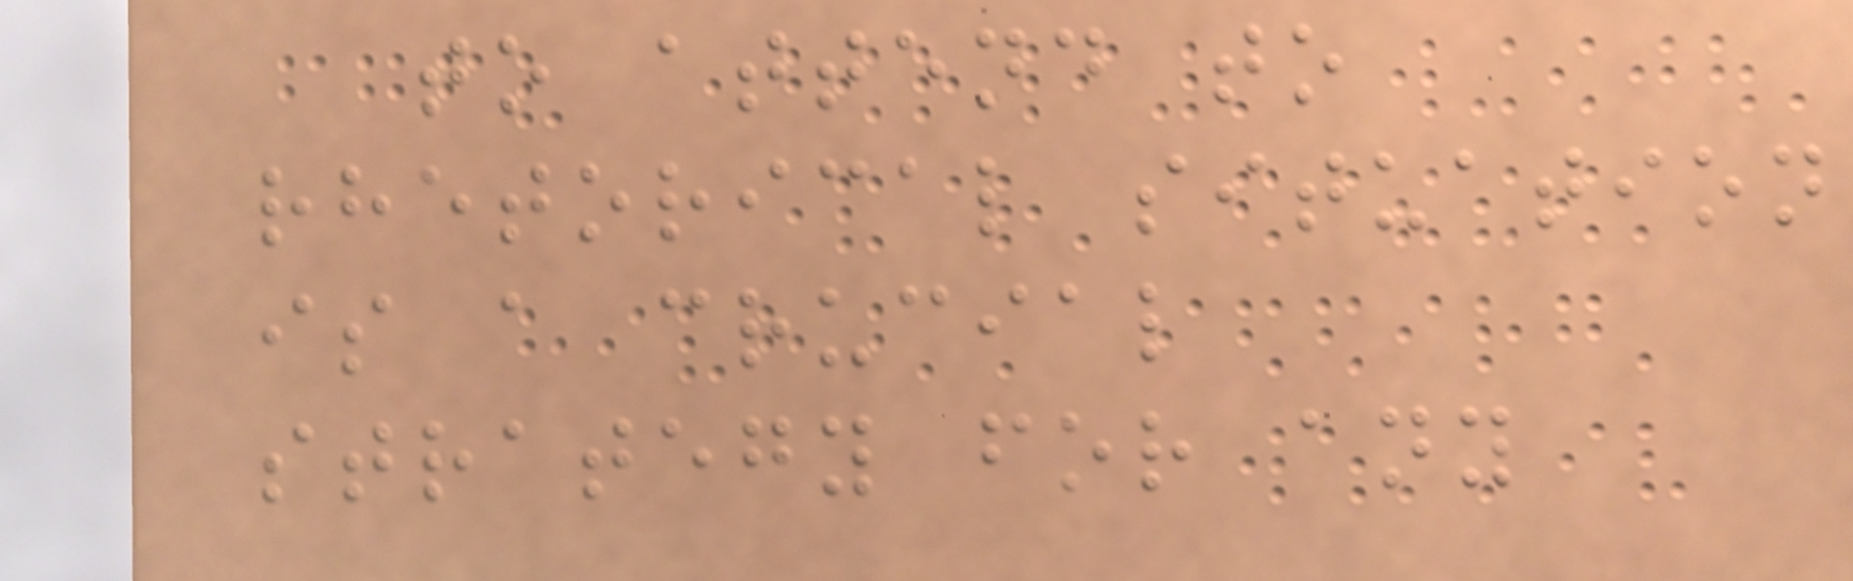to attend to
rhetorical situation
is a crucial
strategy for any
